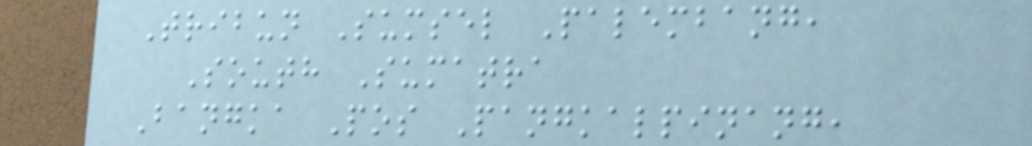Tribun Sumsel Palembang,
South Sumatra
Bangka Pos Pangkalpinang,
